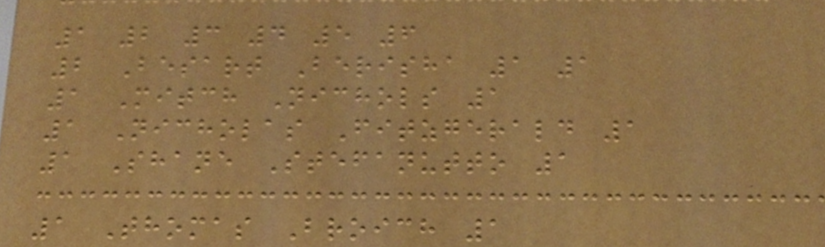1 2 3 4 5 6
2 Besart Berisha 1 1
1 Mitch Nichols 1
1 Nicholas Fitzgerald 1
1 Shane Stefanutto 1
1 Thomas Broich 1
